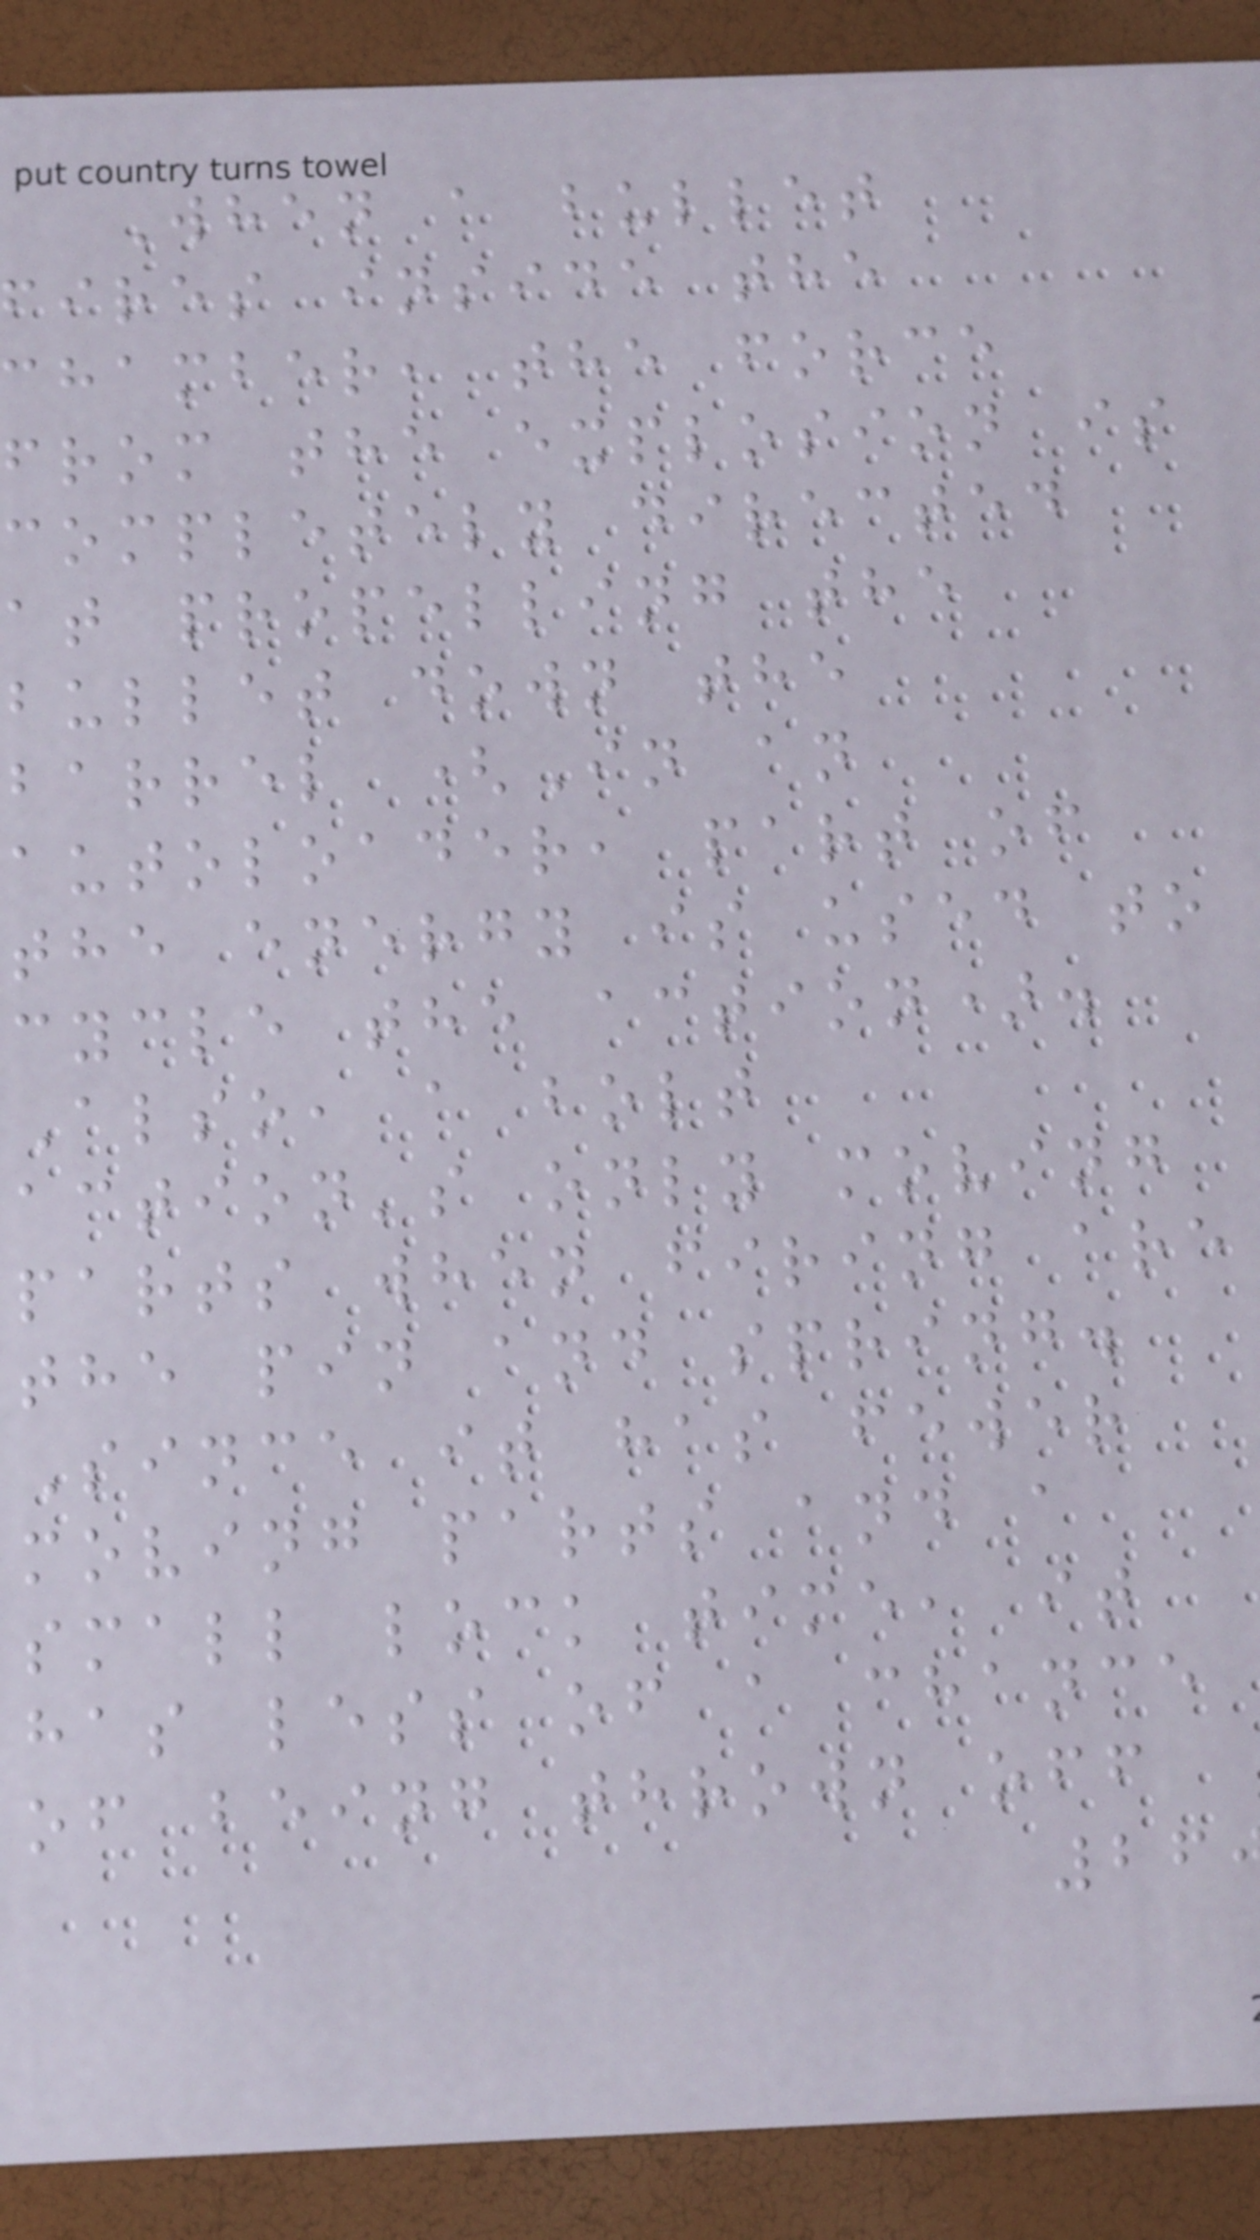When a bullet
fires inside the
chamber, the force
from the explosion is
completely directed
at propelling the
bullet down the
barrel (In an
autoloader, part of
the energy is used to
cycle the action).
Also, a bolt
action's only moving
parts when firing are
the pin and spring.
Since it has fewer
moving parts and a
small lock time, it
has less of a chance
of being thrown off
